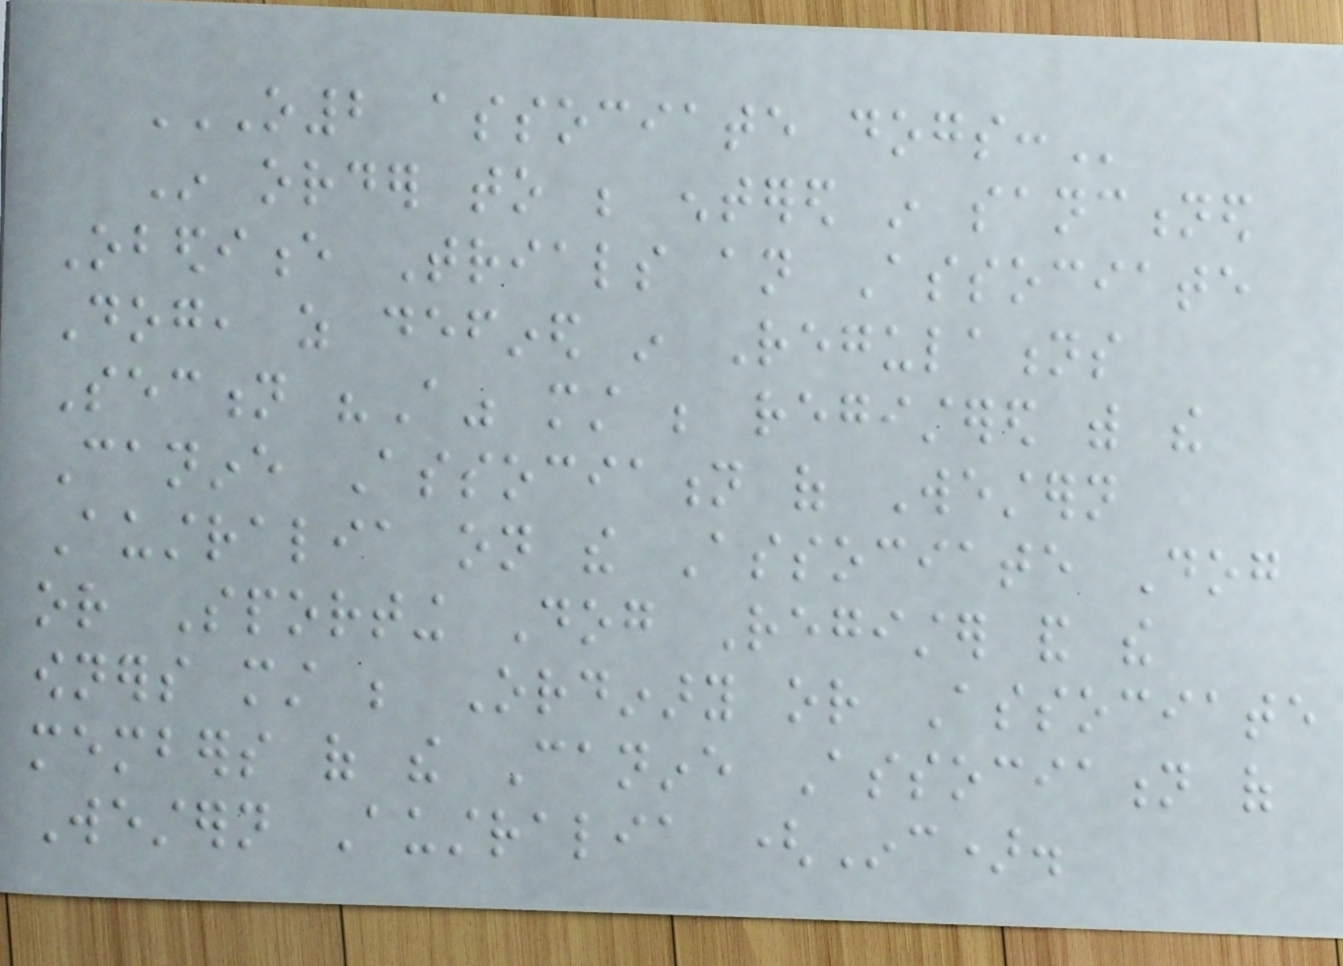O2 ASSOCIATE DOGS:
In order to be entered in sanctioned
Obedience Trials an Associate
Dog, as defined in Regulations
Section "A" must be registered with the
Canine Association of Western
Australia on the Associate Dog
or Sporting Dog Register and the
owners must be Ordinary or Associate
members of the Canine Association of
Western Australia (Inc).
